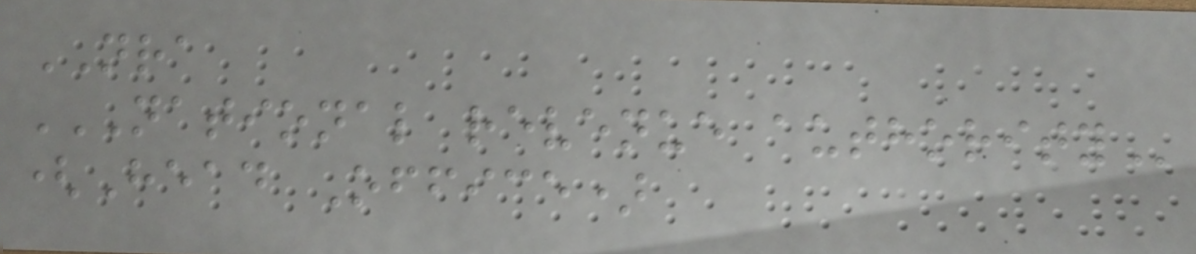NRA
NATIONAL REVENUE AUTHORITY
(Head Office)
